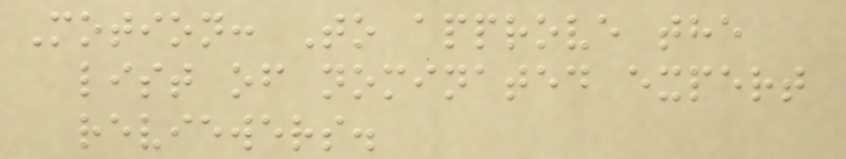Motion: To approve the
list of nominated expert
reviewers.
